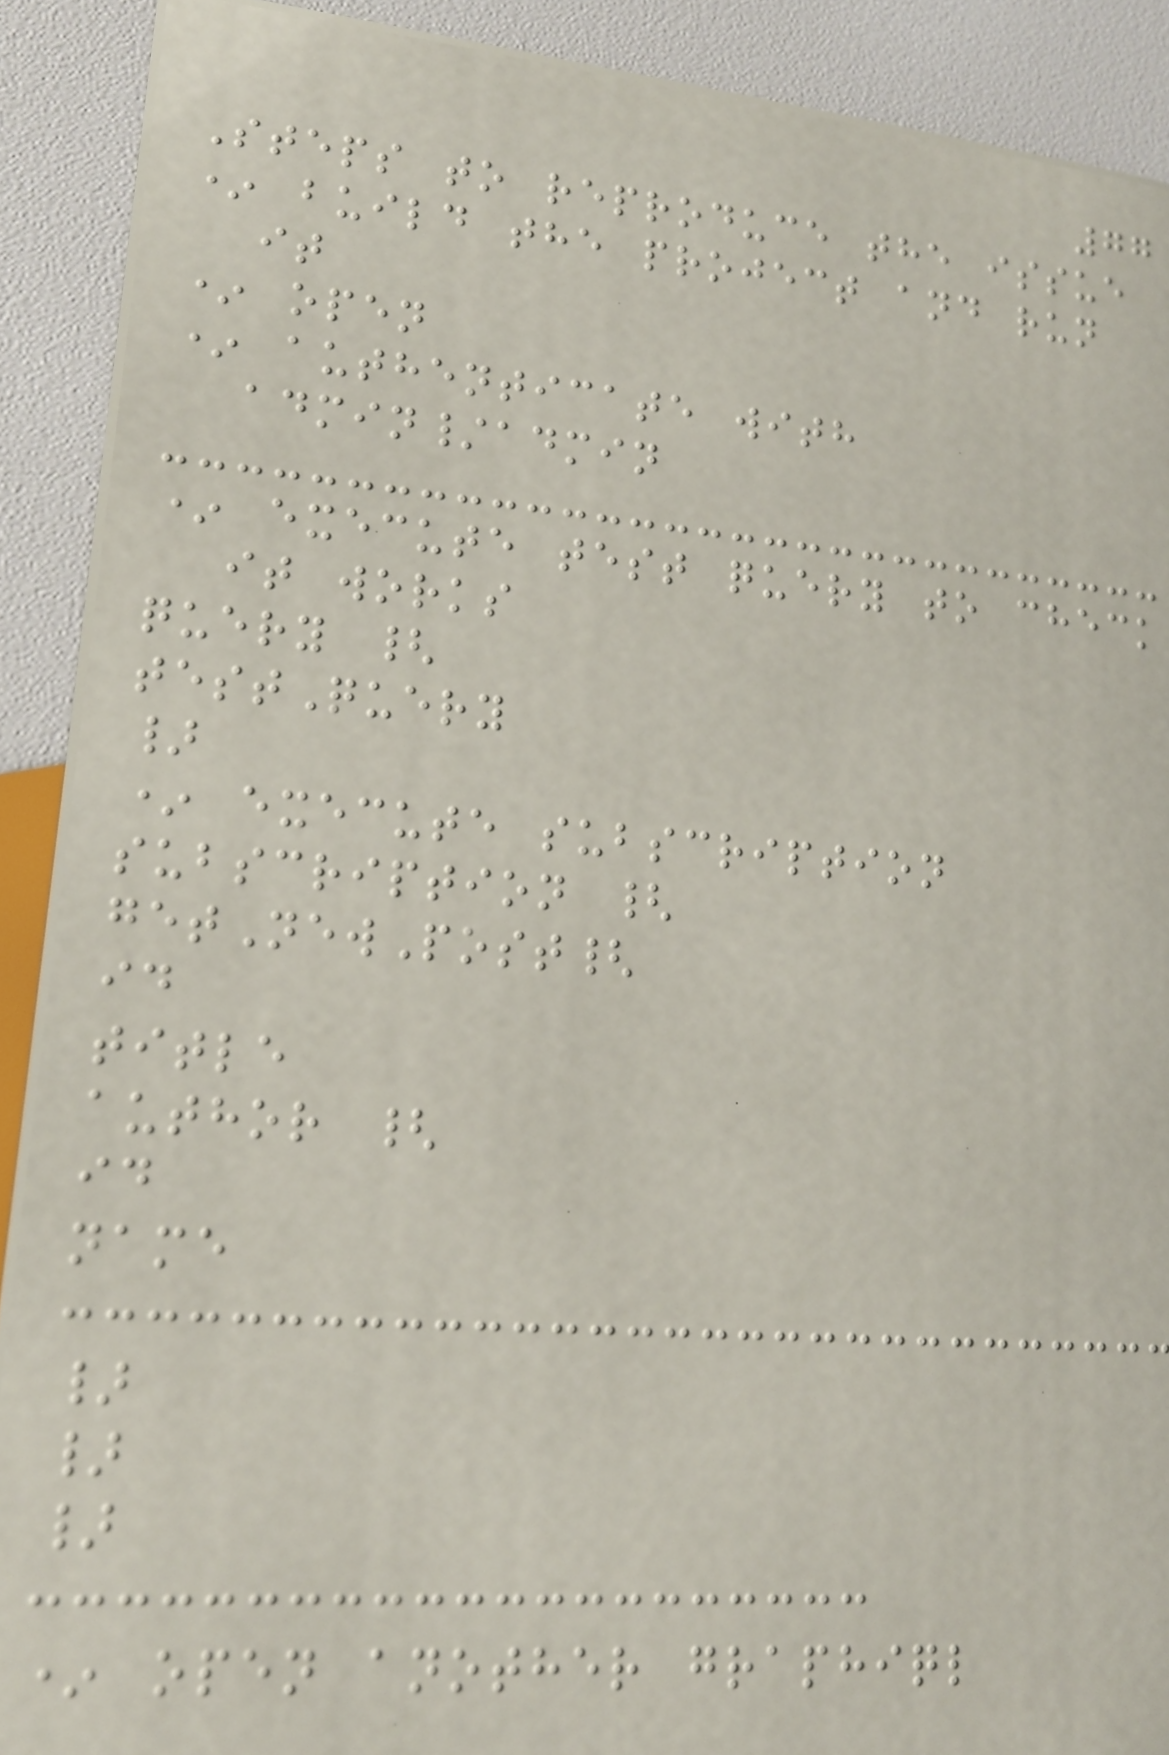77
Steps to reproduce the issue
* build the project and run
it
* open
* authenticate with
admin/admin
* execute test query to check
it works
query {
testQuery
}
* execute subscription
subscription {
getNewPost{
id
title
author {
id
name
}
}
}
* open another graphiql
